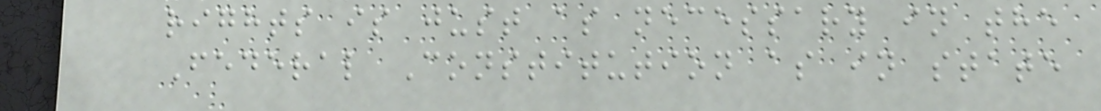rights is just as necessary in the
Federal Constitution as in state
